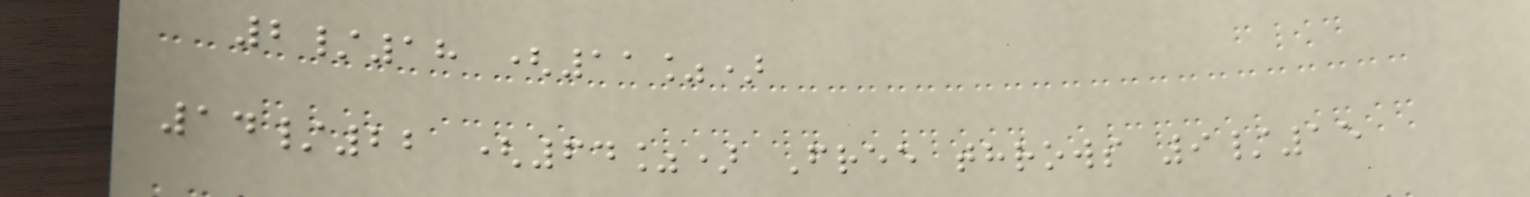2/18 (11%)
14/22 (64%) Free throws 9/15
